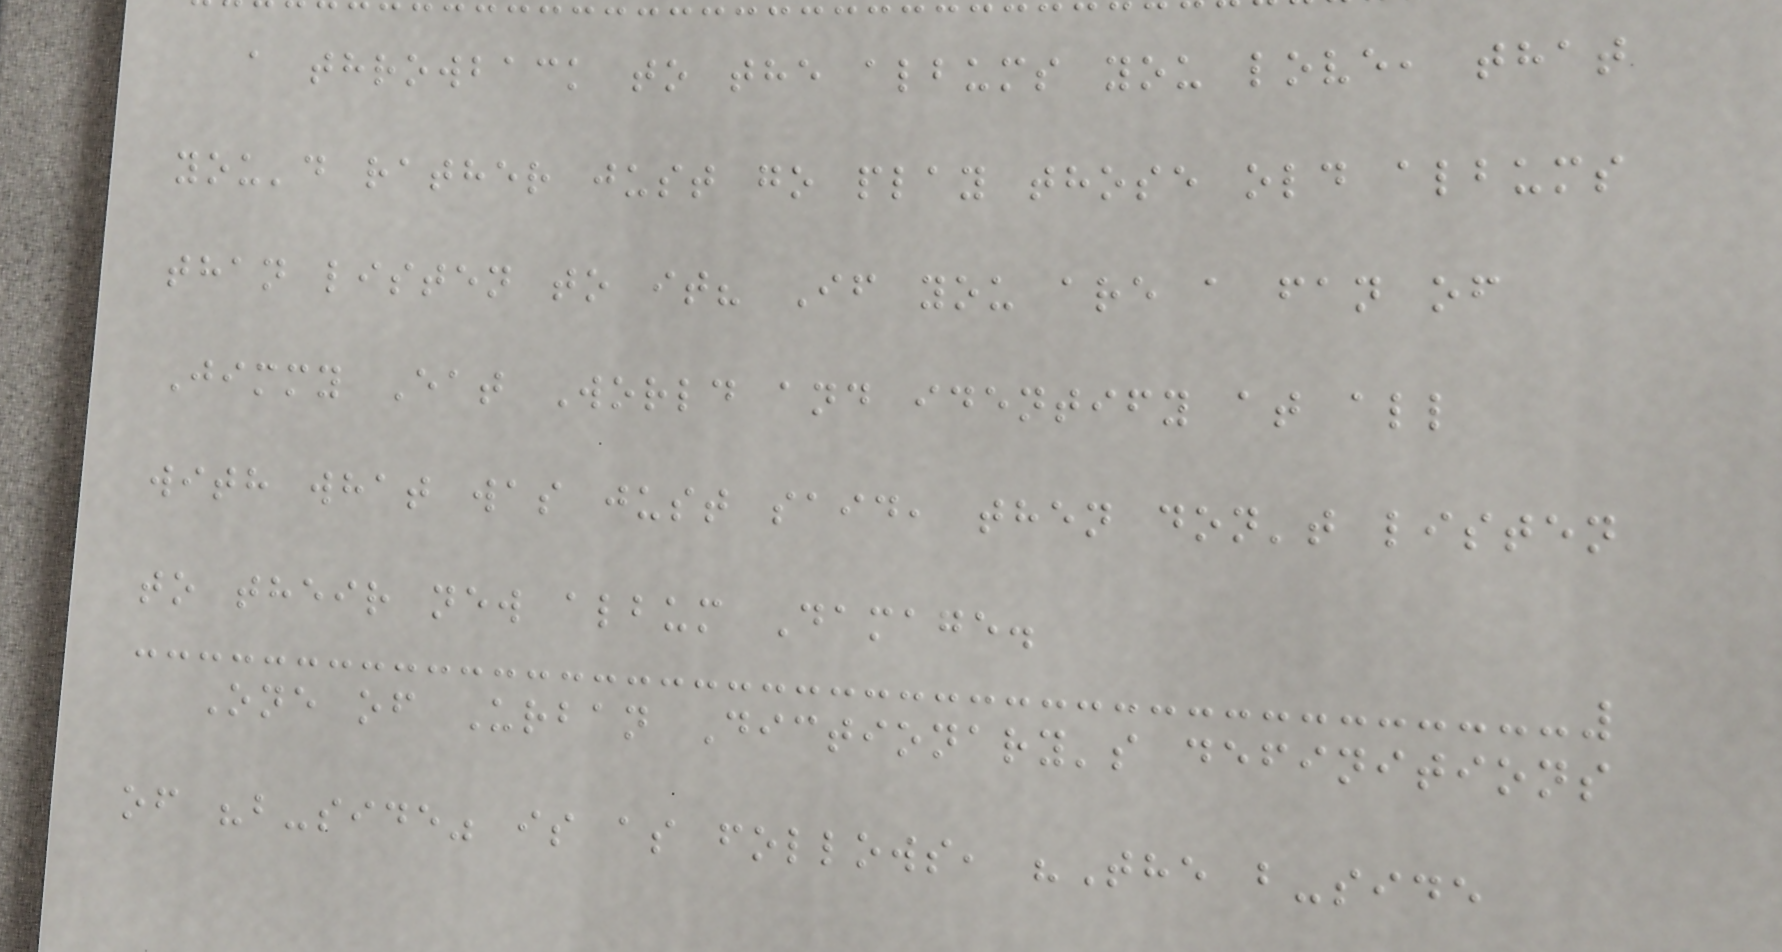a throwback to the albums you love, that
you'd rather just go play those old albums
than listen to it? If you are a fan of
Jimmy Eat World and identify at all
with what was just said, then don't listen
to their new album Damage.
One of Urban Dictionary's definitions
of "b-side" is as follows, "The b-side
